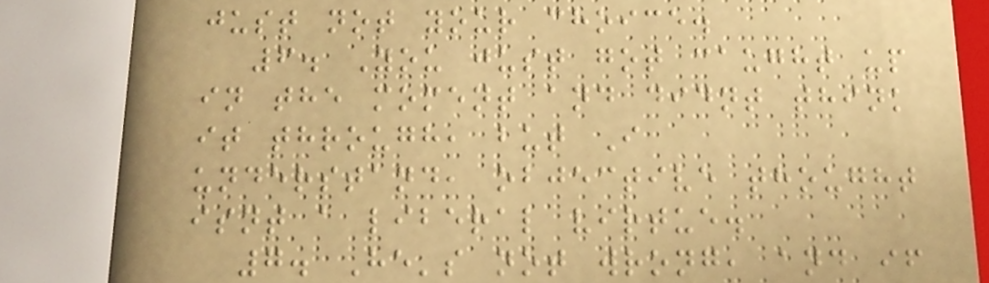just not your choice.
6. You just got caught up
in the moment and didnt think
it through, but I
understand, objective thought
isnt a liberal virtue.
7. He's not wrong, and if
